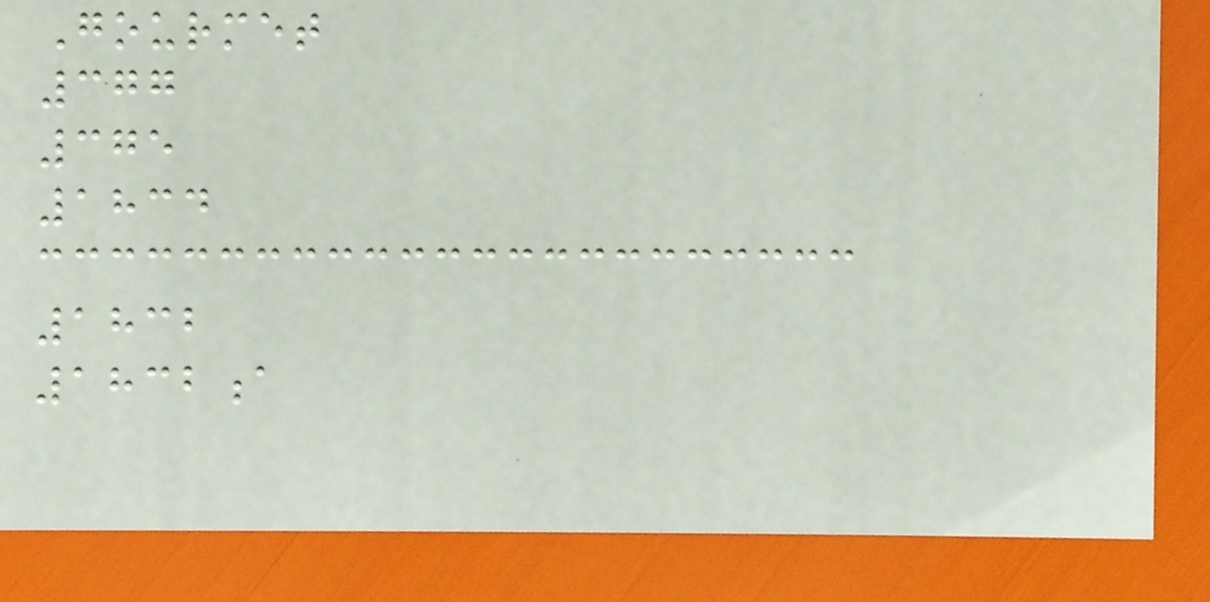Gourmet
377
375
1834
1832
1832a
